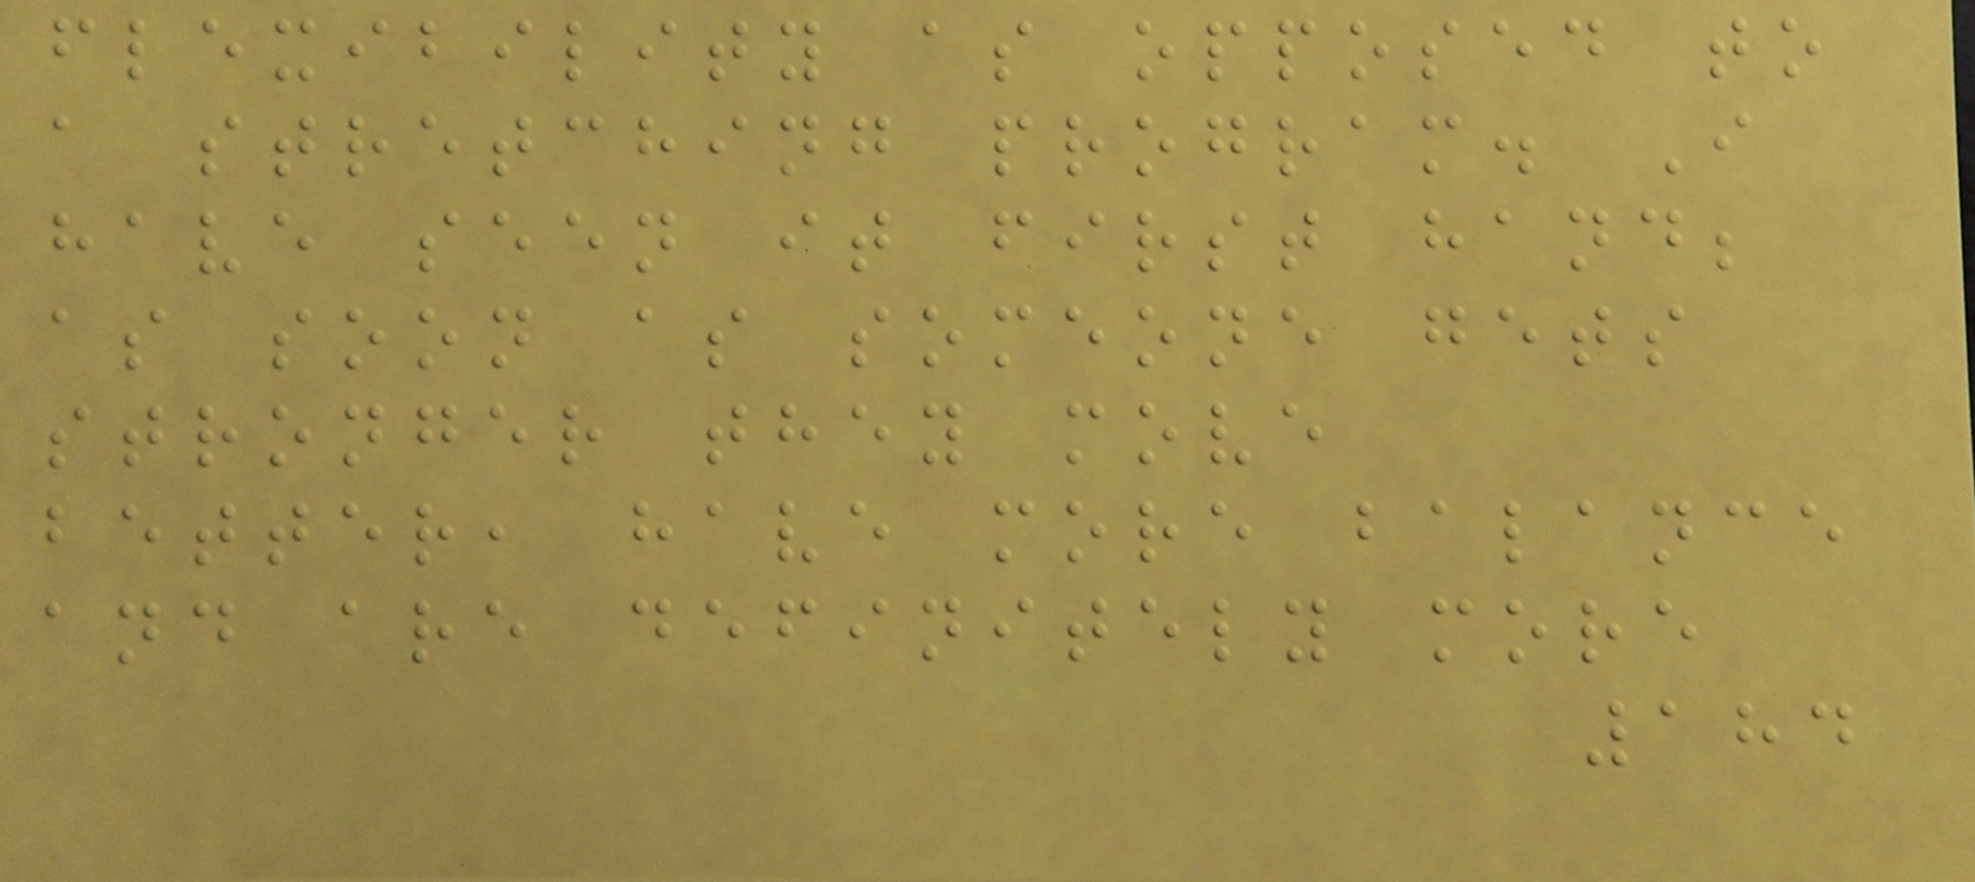flexibility as opposed to
a stretching program. I
have seen it first hand;
as soon as someone gets
stronger they move
better, have more balance
and are definitely more
184
